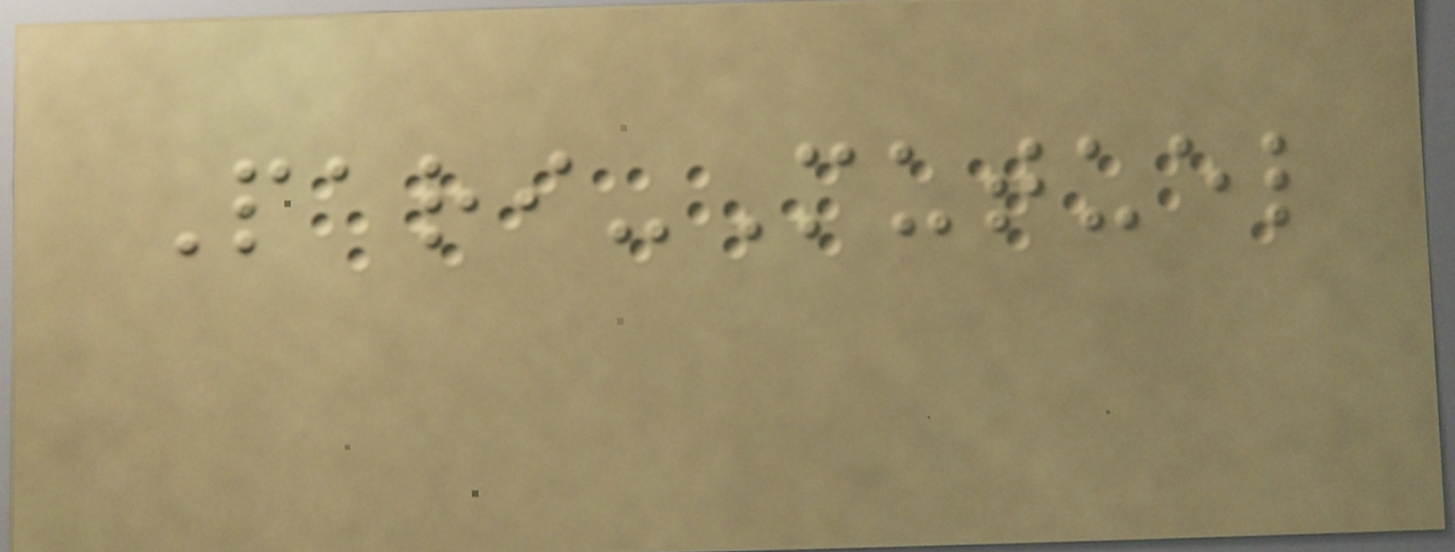Pari-Mutuel
